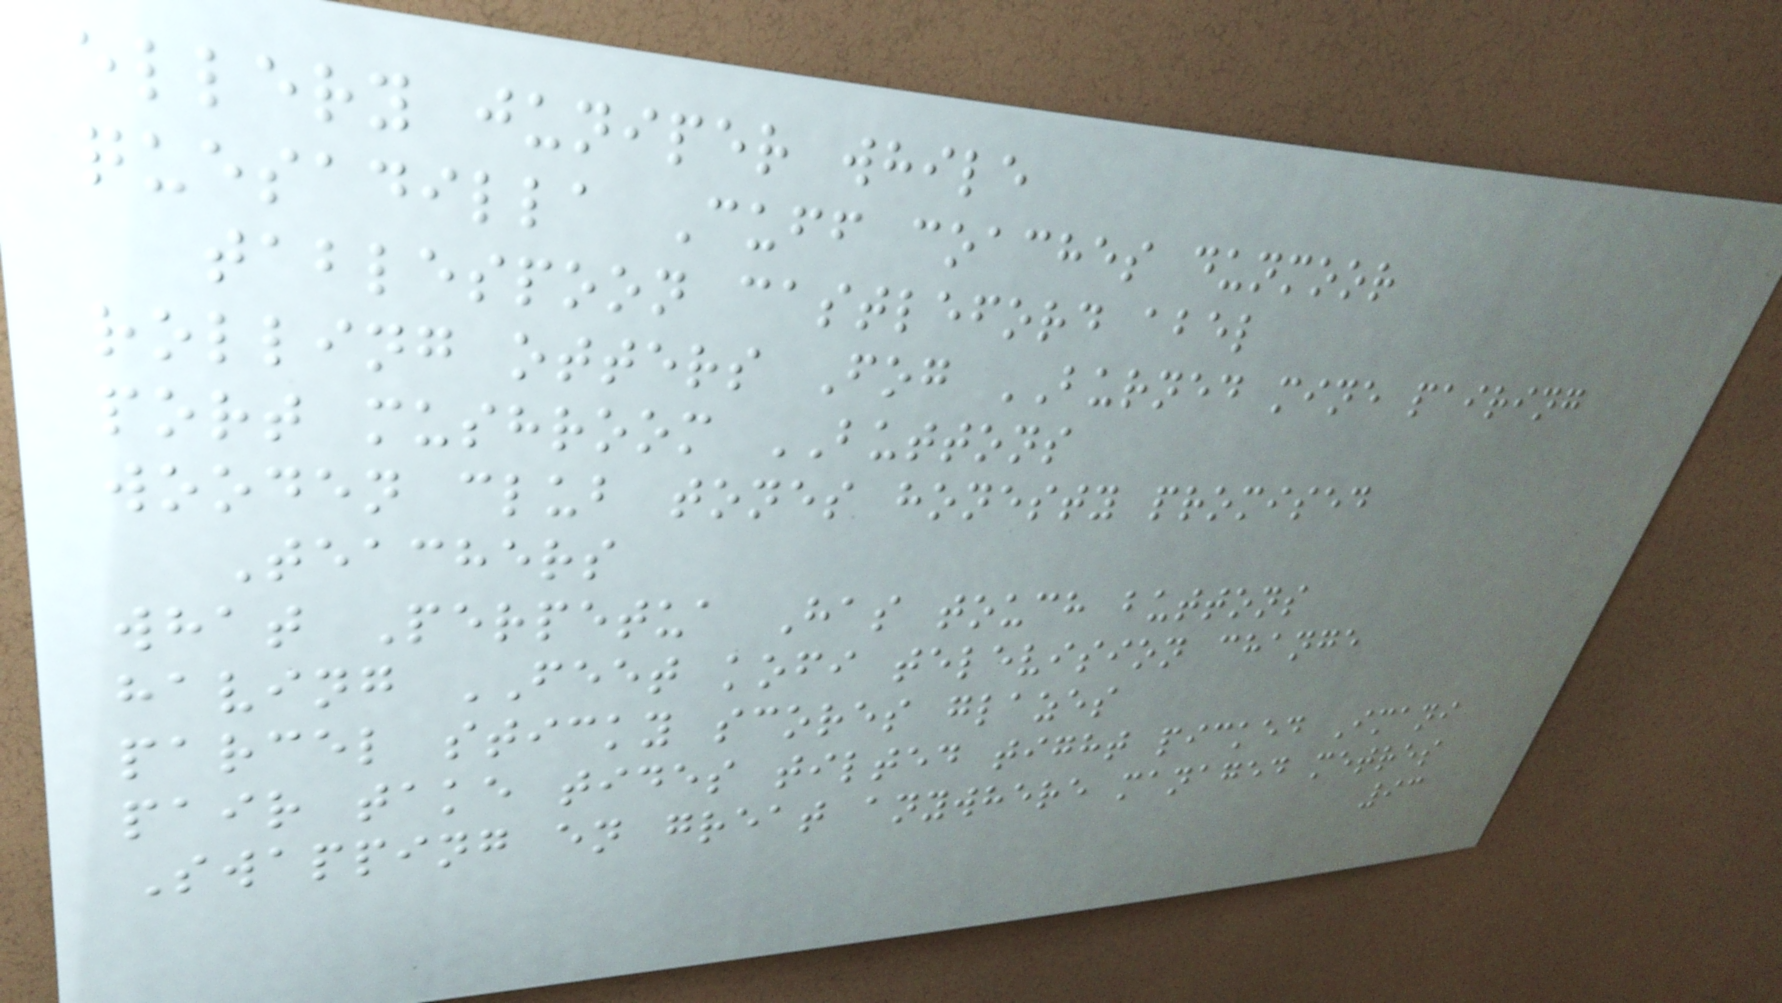ellery juniper while
quesadilla Cuff coaches dunmoor
tablespoon castleford abel
rolling otters Fog BURNED mine pairing
port mushroom BUTTONS
wooden club tones honesty promised
Teachers
what Perpetua Has touch buttons
having FEET kofi television change
parcel sticky scores glazes
pair take tides tilted tight picked Imani
Swapping en great anywhere managed metres
93
